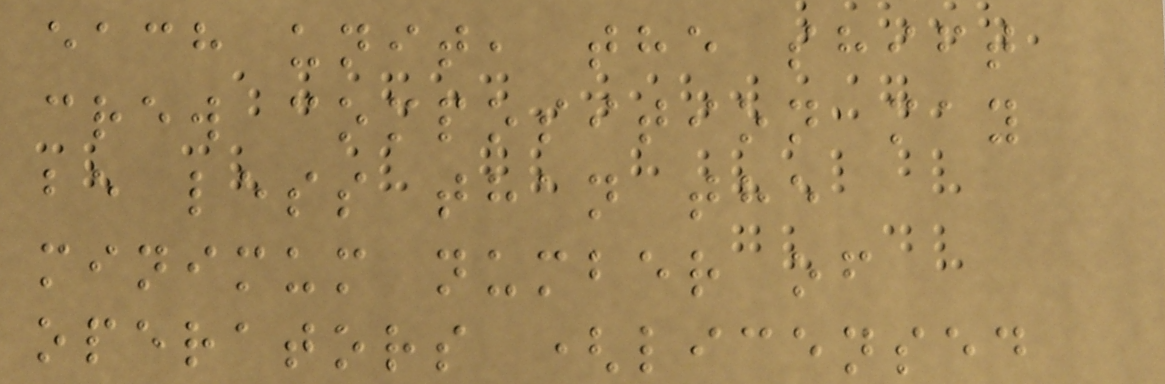each unit, the shift
crew composition may
be less than the
minimum number of
operators (licensed
